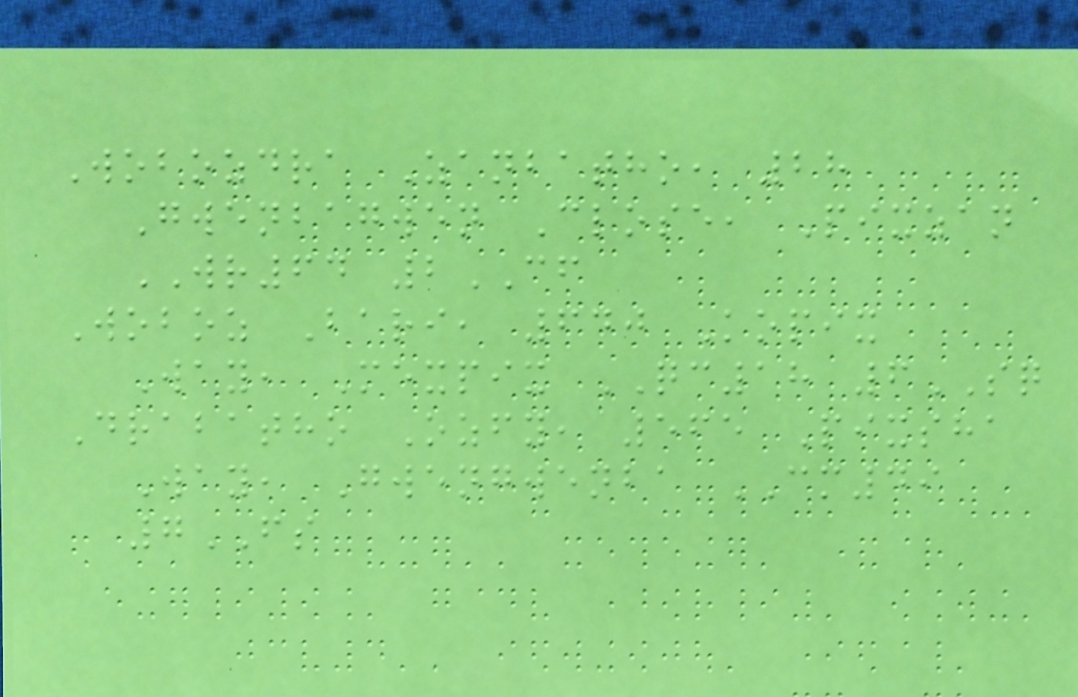Wobozdra Zanbatho, 28
Gwenbagwen Close, Pixzan
WR64 2CF
Woboz Bari, 640 Kopix
Way, Mexpix QC18 6SQ
Drabatho Ozfy, 565 Pixsha
Way, Gwengwenba CM49
7FS
